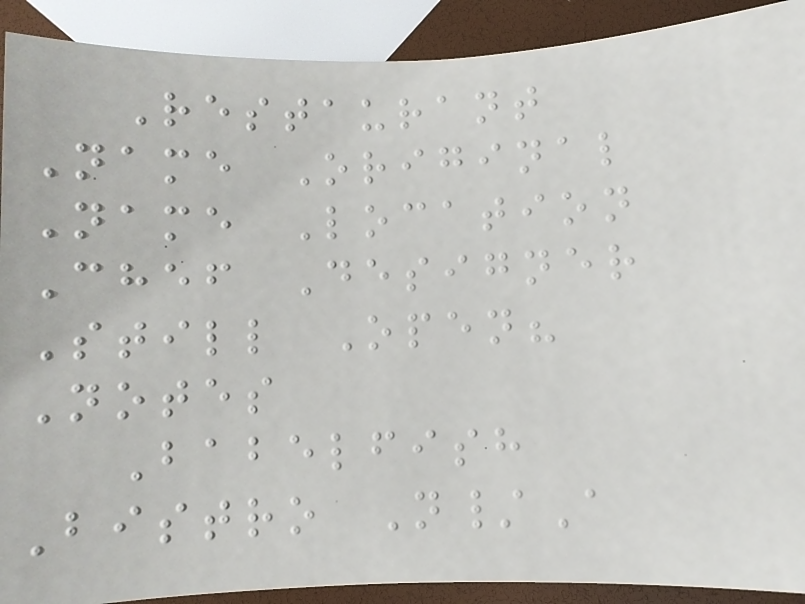Restaurant
Name Original
Name Location
Chef Designer
Still Open?
Notes
Babelfish
Bistro N/A
